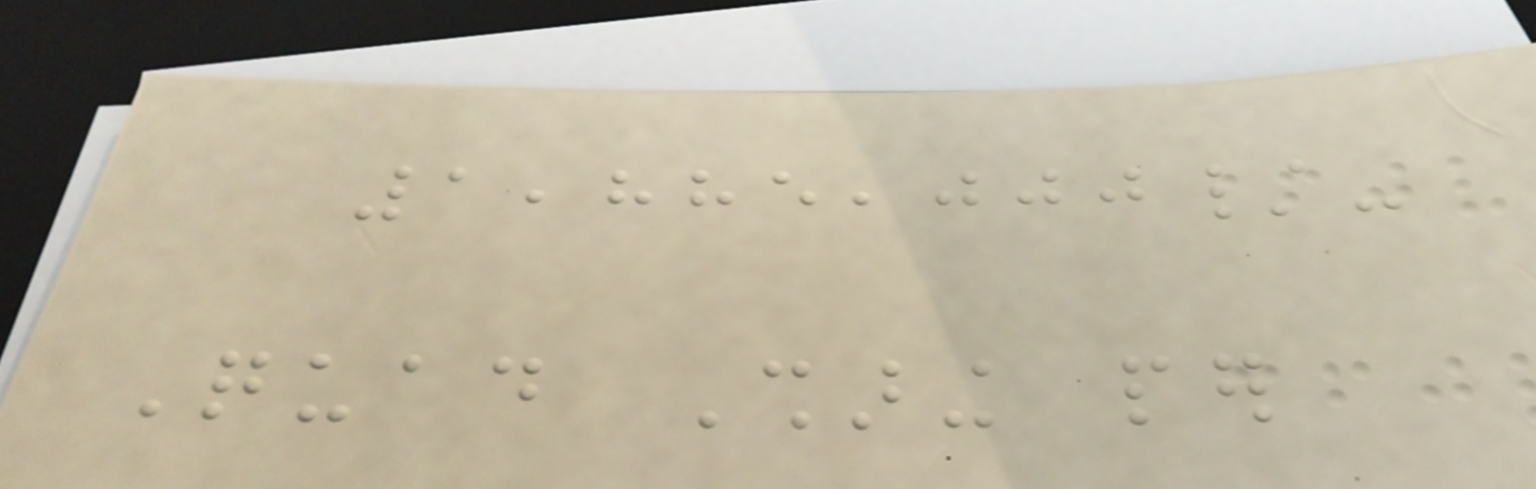1,885,000/-
Quad Sharing per
